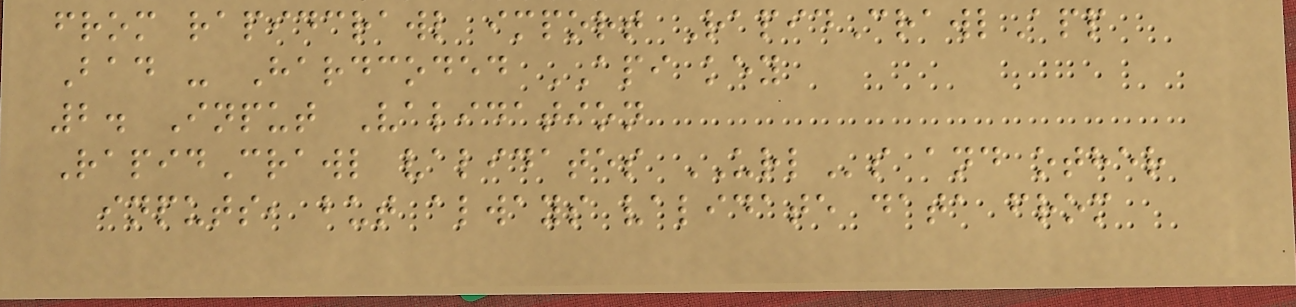from rapidcrawl import RapidCrawlApp
Bad - Hardcoded API key
2. Input Validation
RapidCrawl validates URLs and other
inputs, but always validate data from
